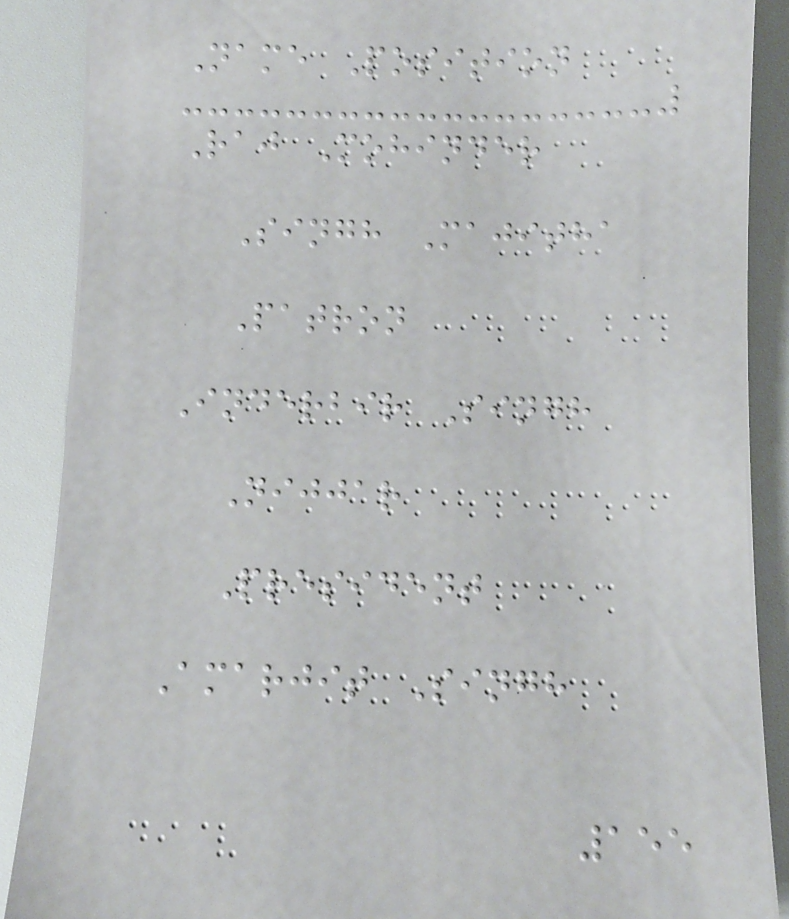Name Position
Raj Mohinder
Singh Majitha
Patron
Inderbir Singh
Nijjar
President
Amarjit Singh
155
